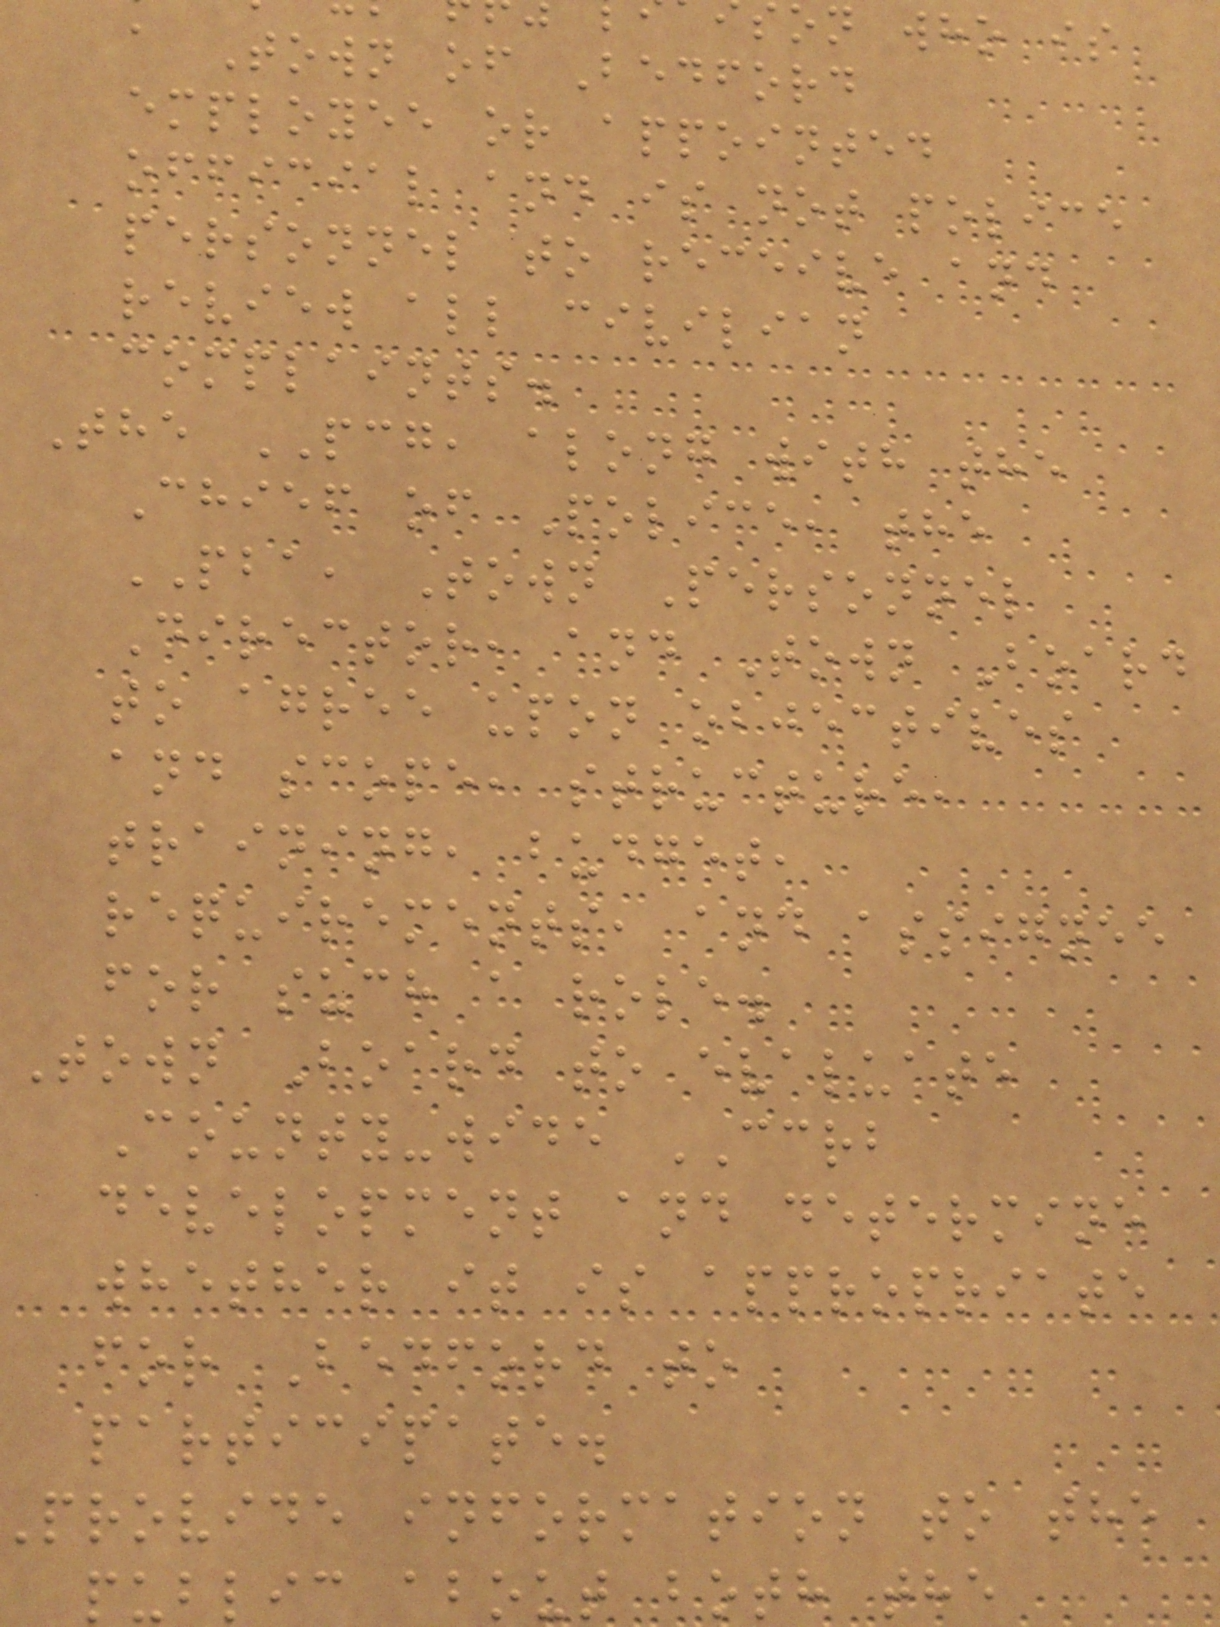on who is
a Town of Bedford
employee or appointed
official and is not police
personnel to receive and
review all civilian
complaints.
The PCG, along with the
Chief of Police, the
PBA, Town Personnel
Director, and Town Board
to agree upon objectives
and scope, structure,
training, budget,
requirements, and assignee
for such a role.
Town Board to evaluate
County-wide CCRB
development and determine
whether it is appropriate
for Bedford to
participate.
provide information to the
public about both the
